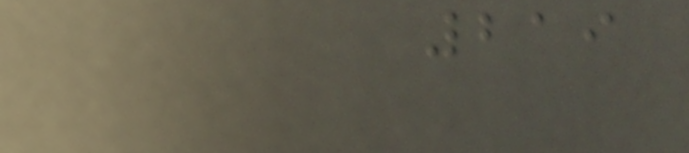219
